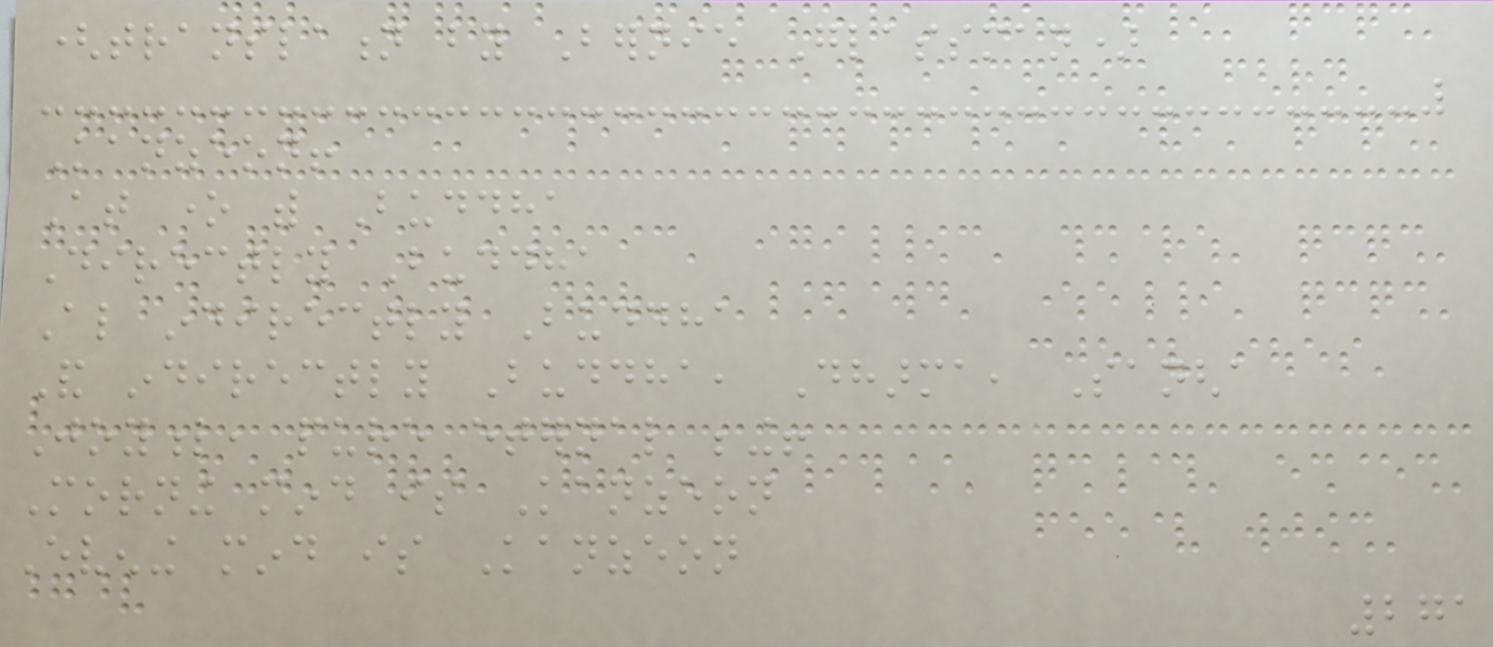(translation by Bernie Glassman)
Kanzeon!
At one with Buddha
Directly Buddha
Also indirectly Buddha
And indirectly Buddha, Dharma, Sangha
Joyful, pure eternal being!
Morning mind is Kanzeon
Evening mind is Kanzeon
271
